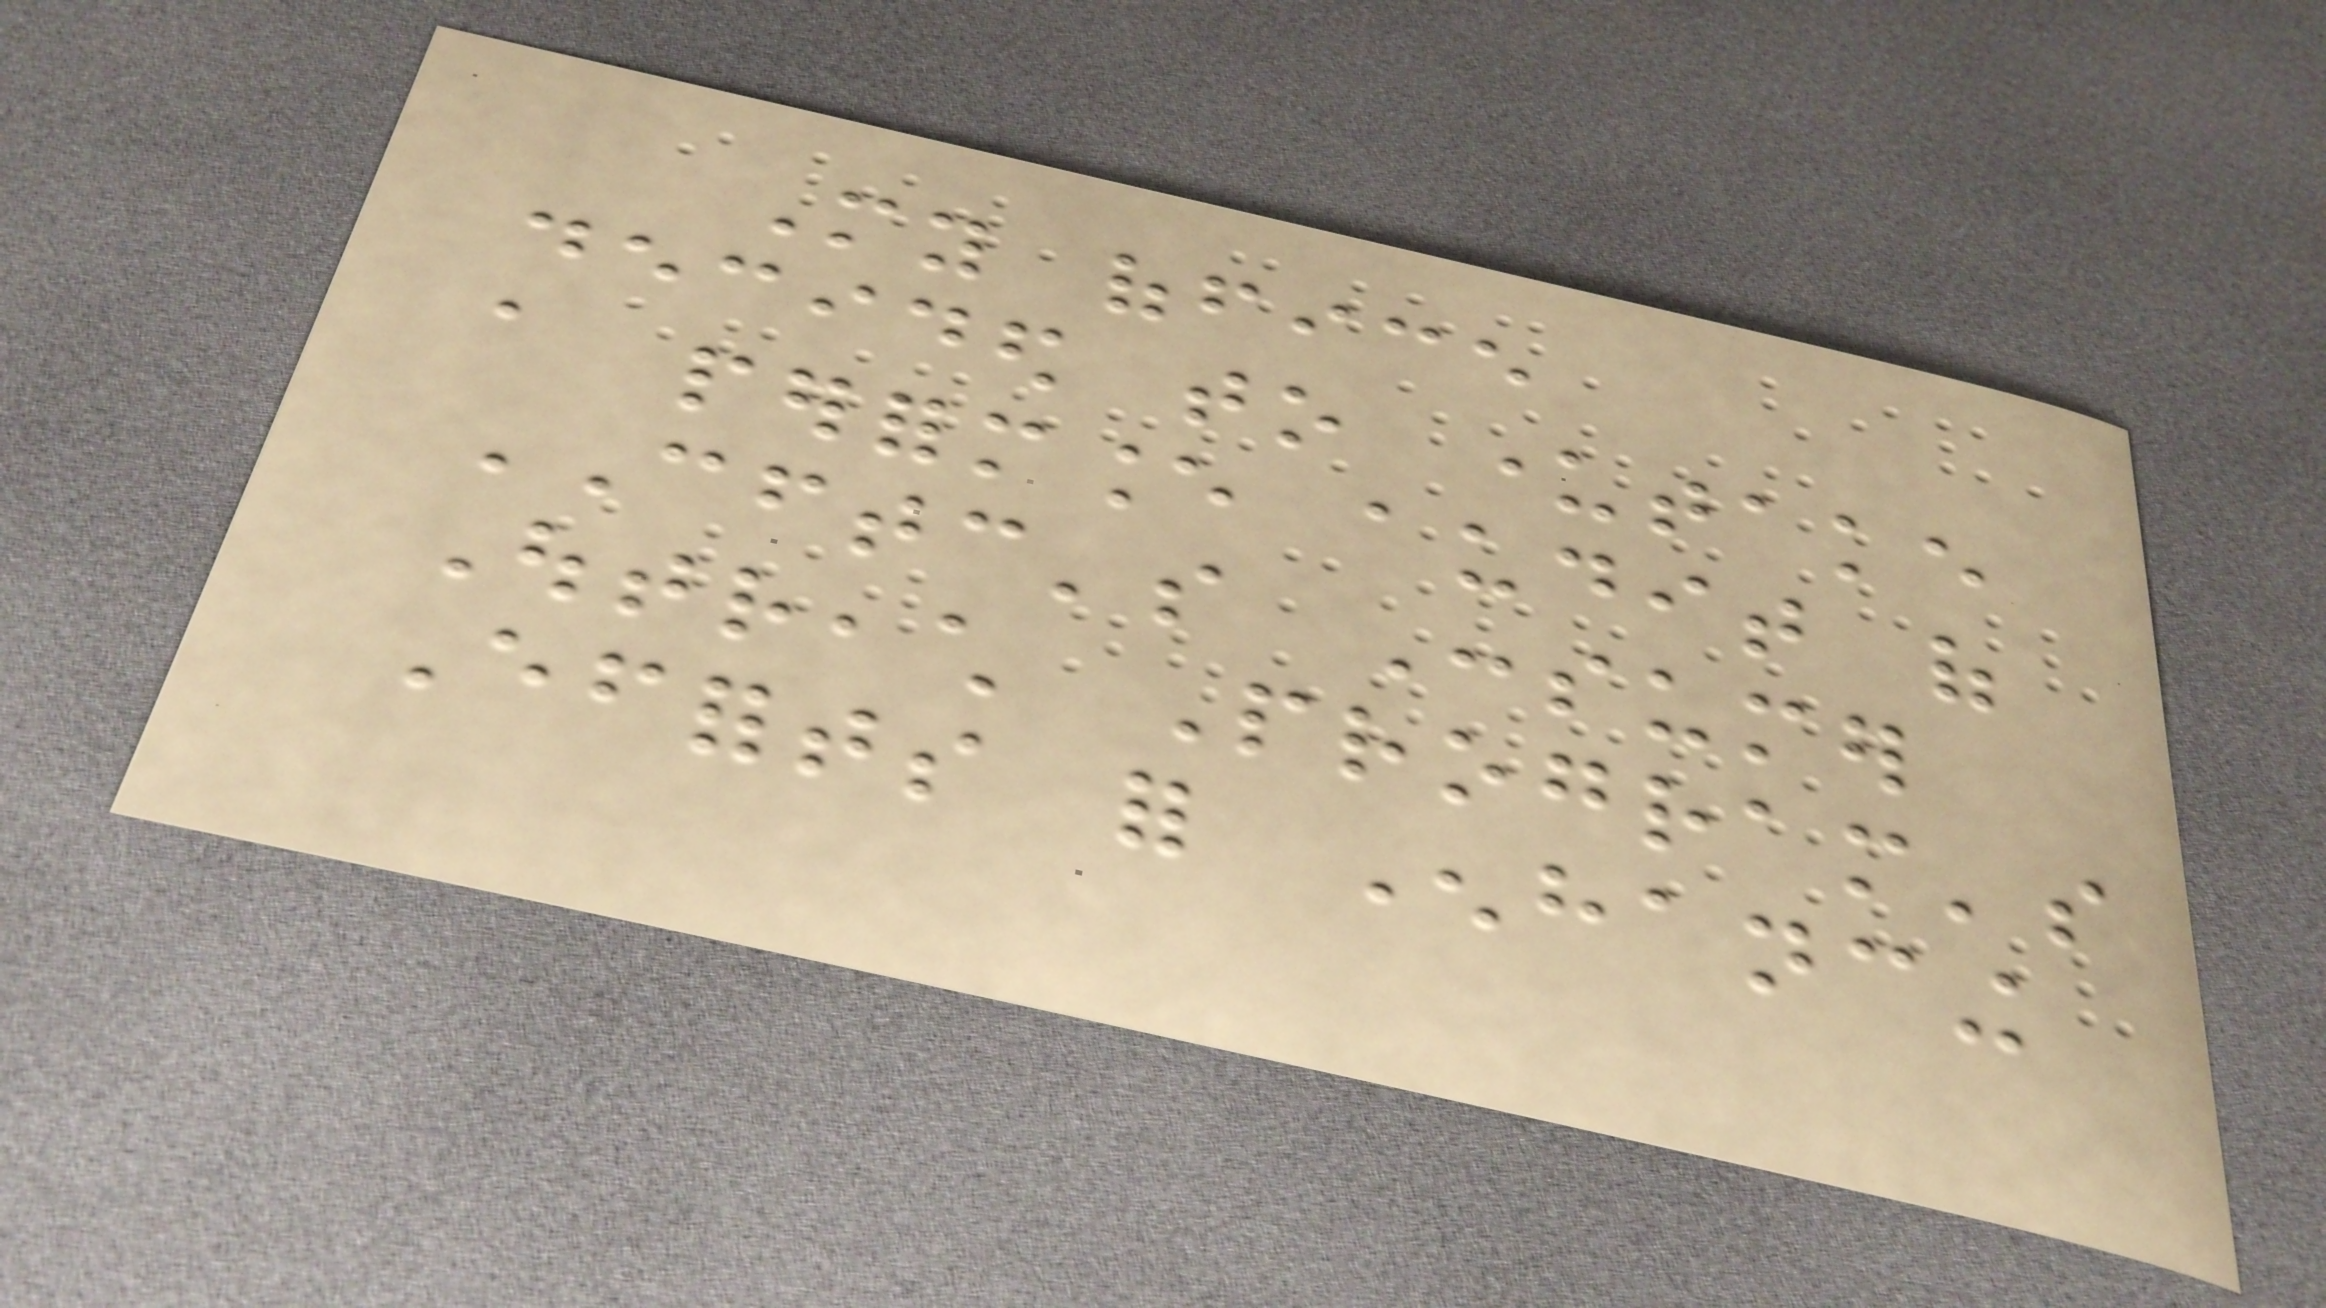My office
decided to undertake
a performance audit of
CFTC's Consumer
Outreach Program's
Efforts for Enhancing
